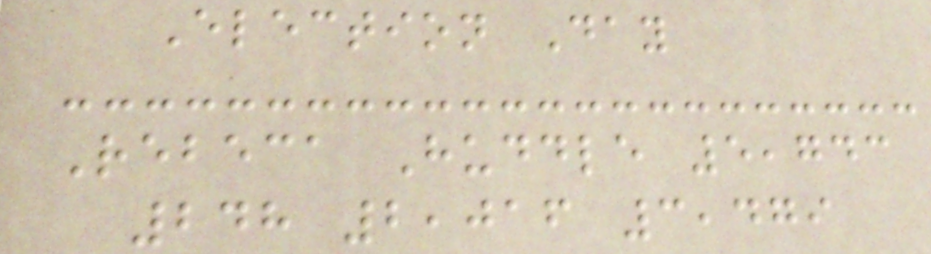Election Day
Rebeca Huddle 5,743
248 2,016 3,479
